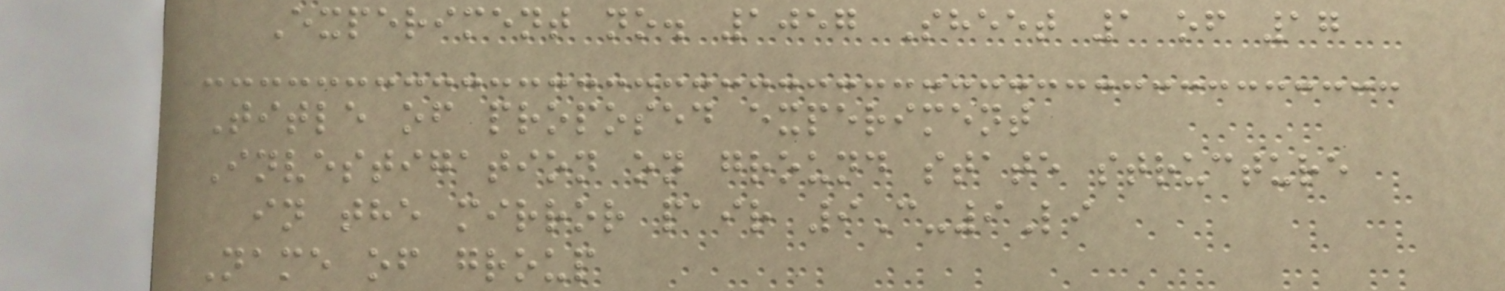Experiment no. 1057 Sheet 1 of 17
Title of proposed experiment
Investigation on ground state structure
in the mirror pair 9C-9Li
Name of group
